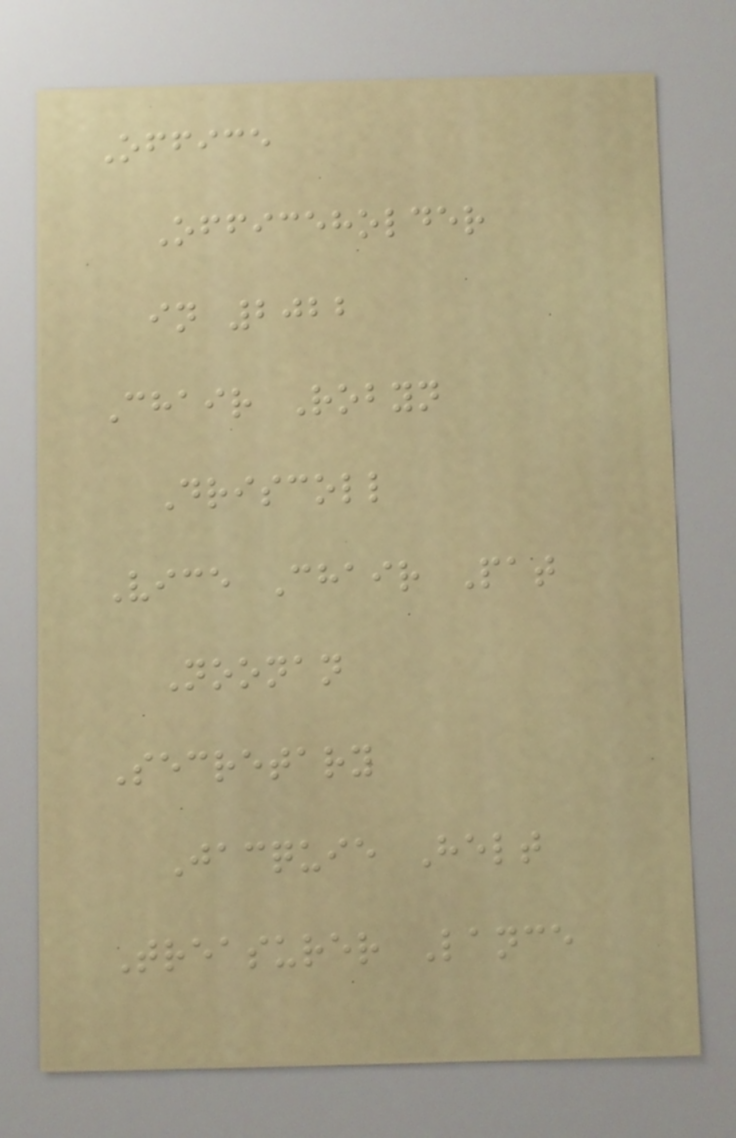Office
Officeholder
in 2022
Chair Robyn
Driscoll
Vice Chair Pat
Noonan
Secretary
Jacquie Helt
Treasurer Lance
